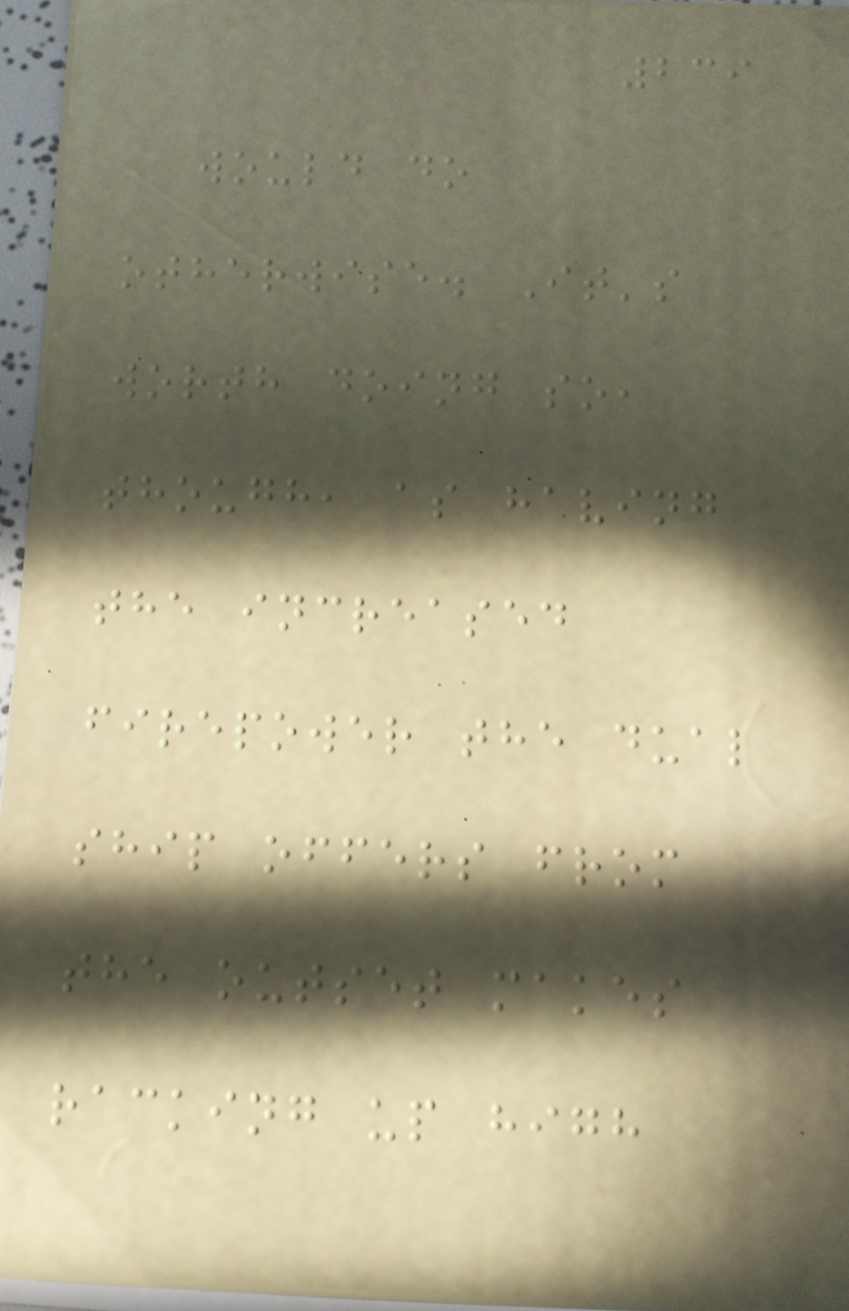239
would do
otherwise. It's
worth doing so,
though, as having
the increased
firepower the dual
ship offers from
the outset makes
racking up high
